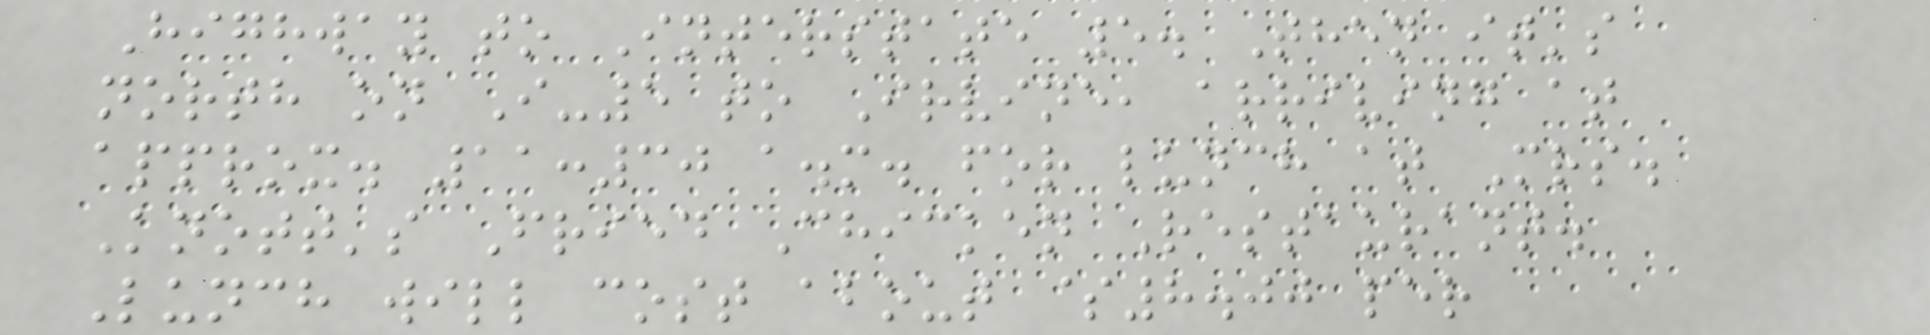Highway to Interstate 5. Then it's
north on I-5 to Irvine, arriving at
approx. 11:30 a.m. for lunch at Mrs.
Knott's Fried Chicken Restaurant.
Lunch will cost about $8.00 per
